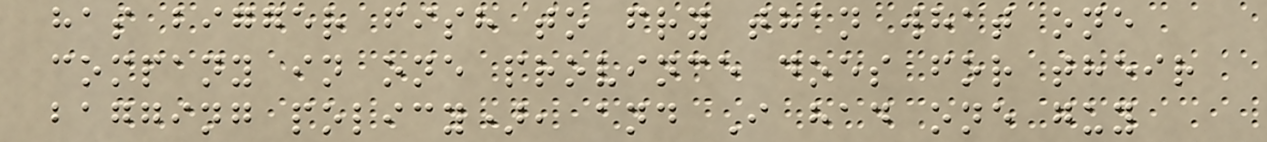has bigger fish to fry than what one
company in one province does for their
bagging policy), and I had one guy
